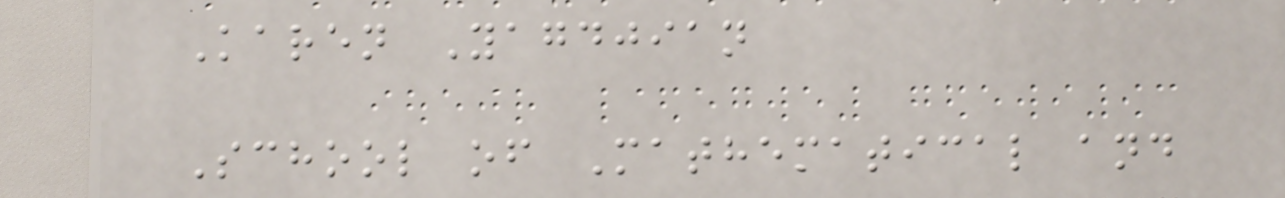Karen Yagdjian
School of Mathematical and
